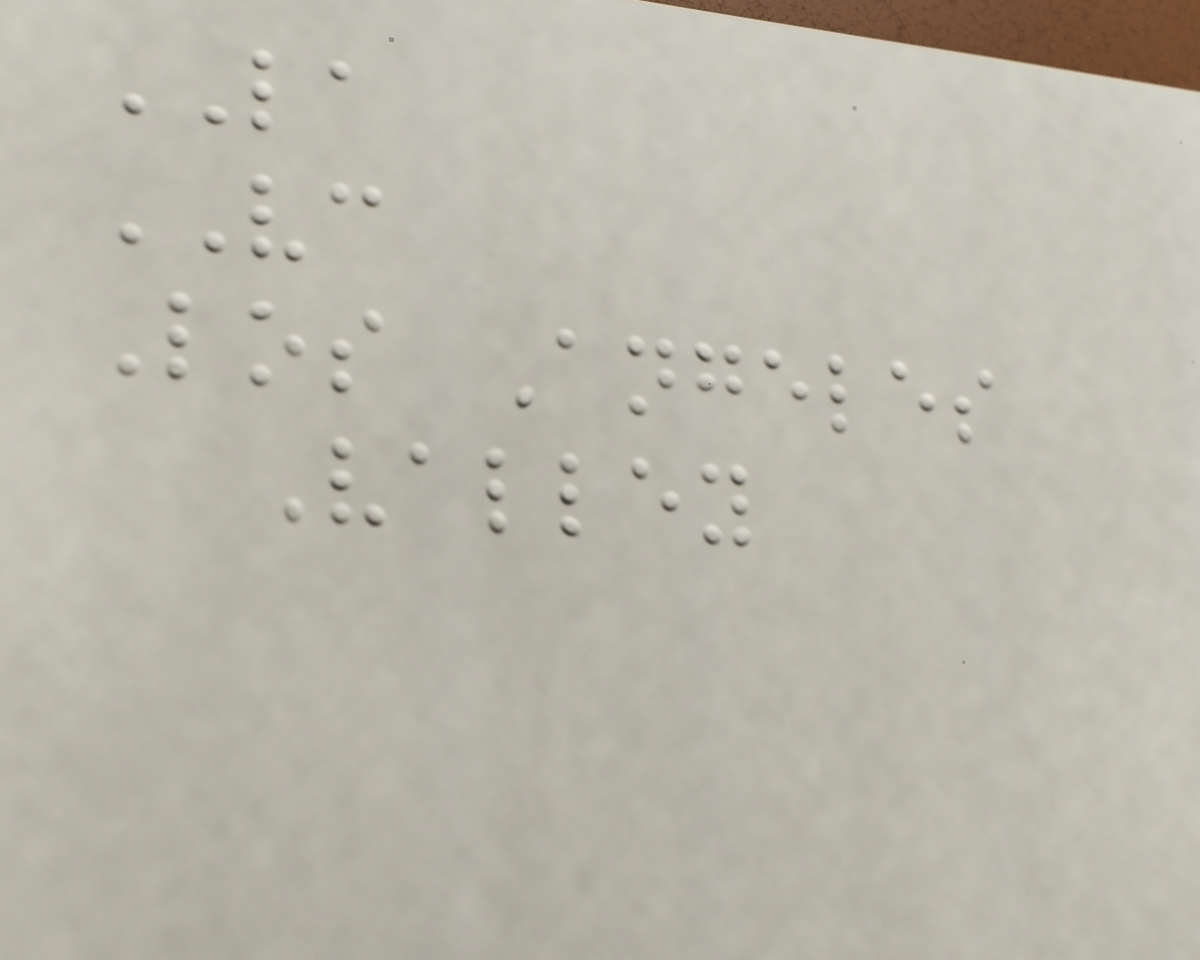LA
VC
Los Angeles
Valley
